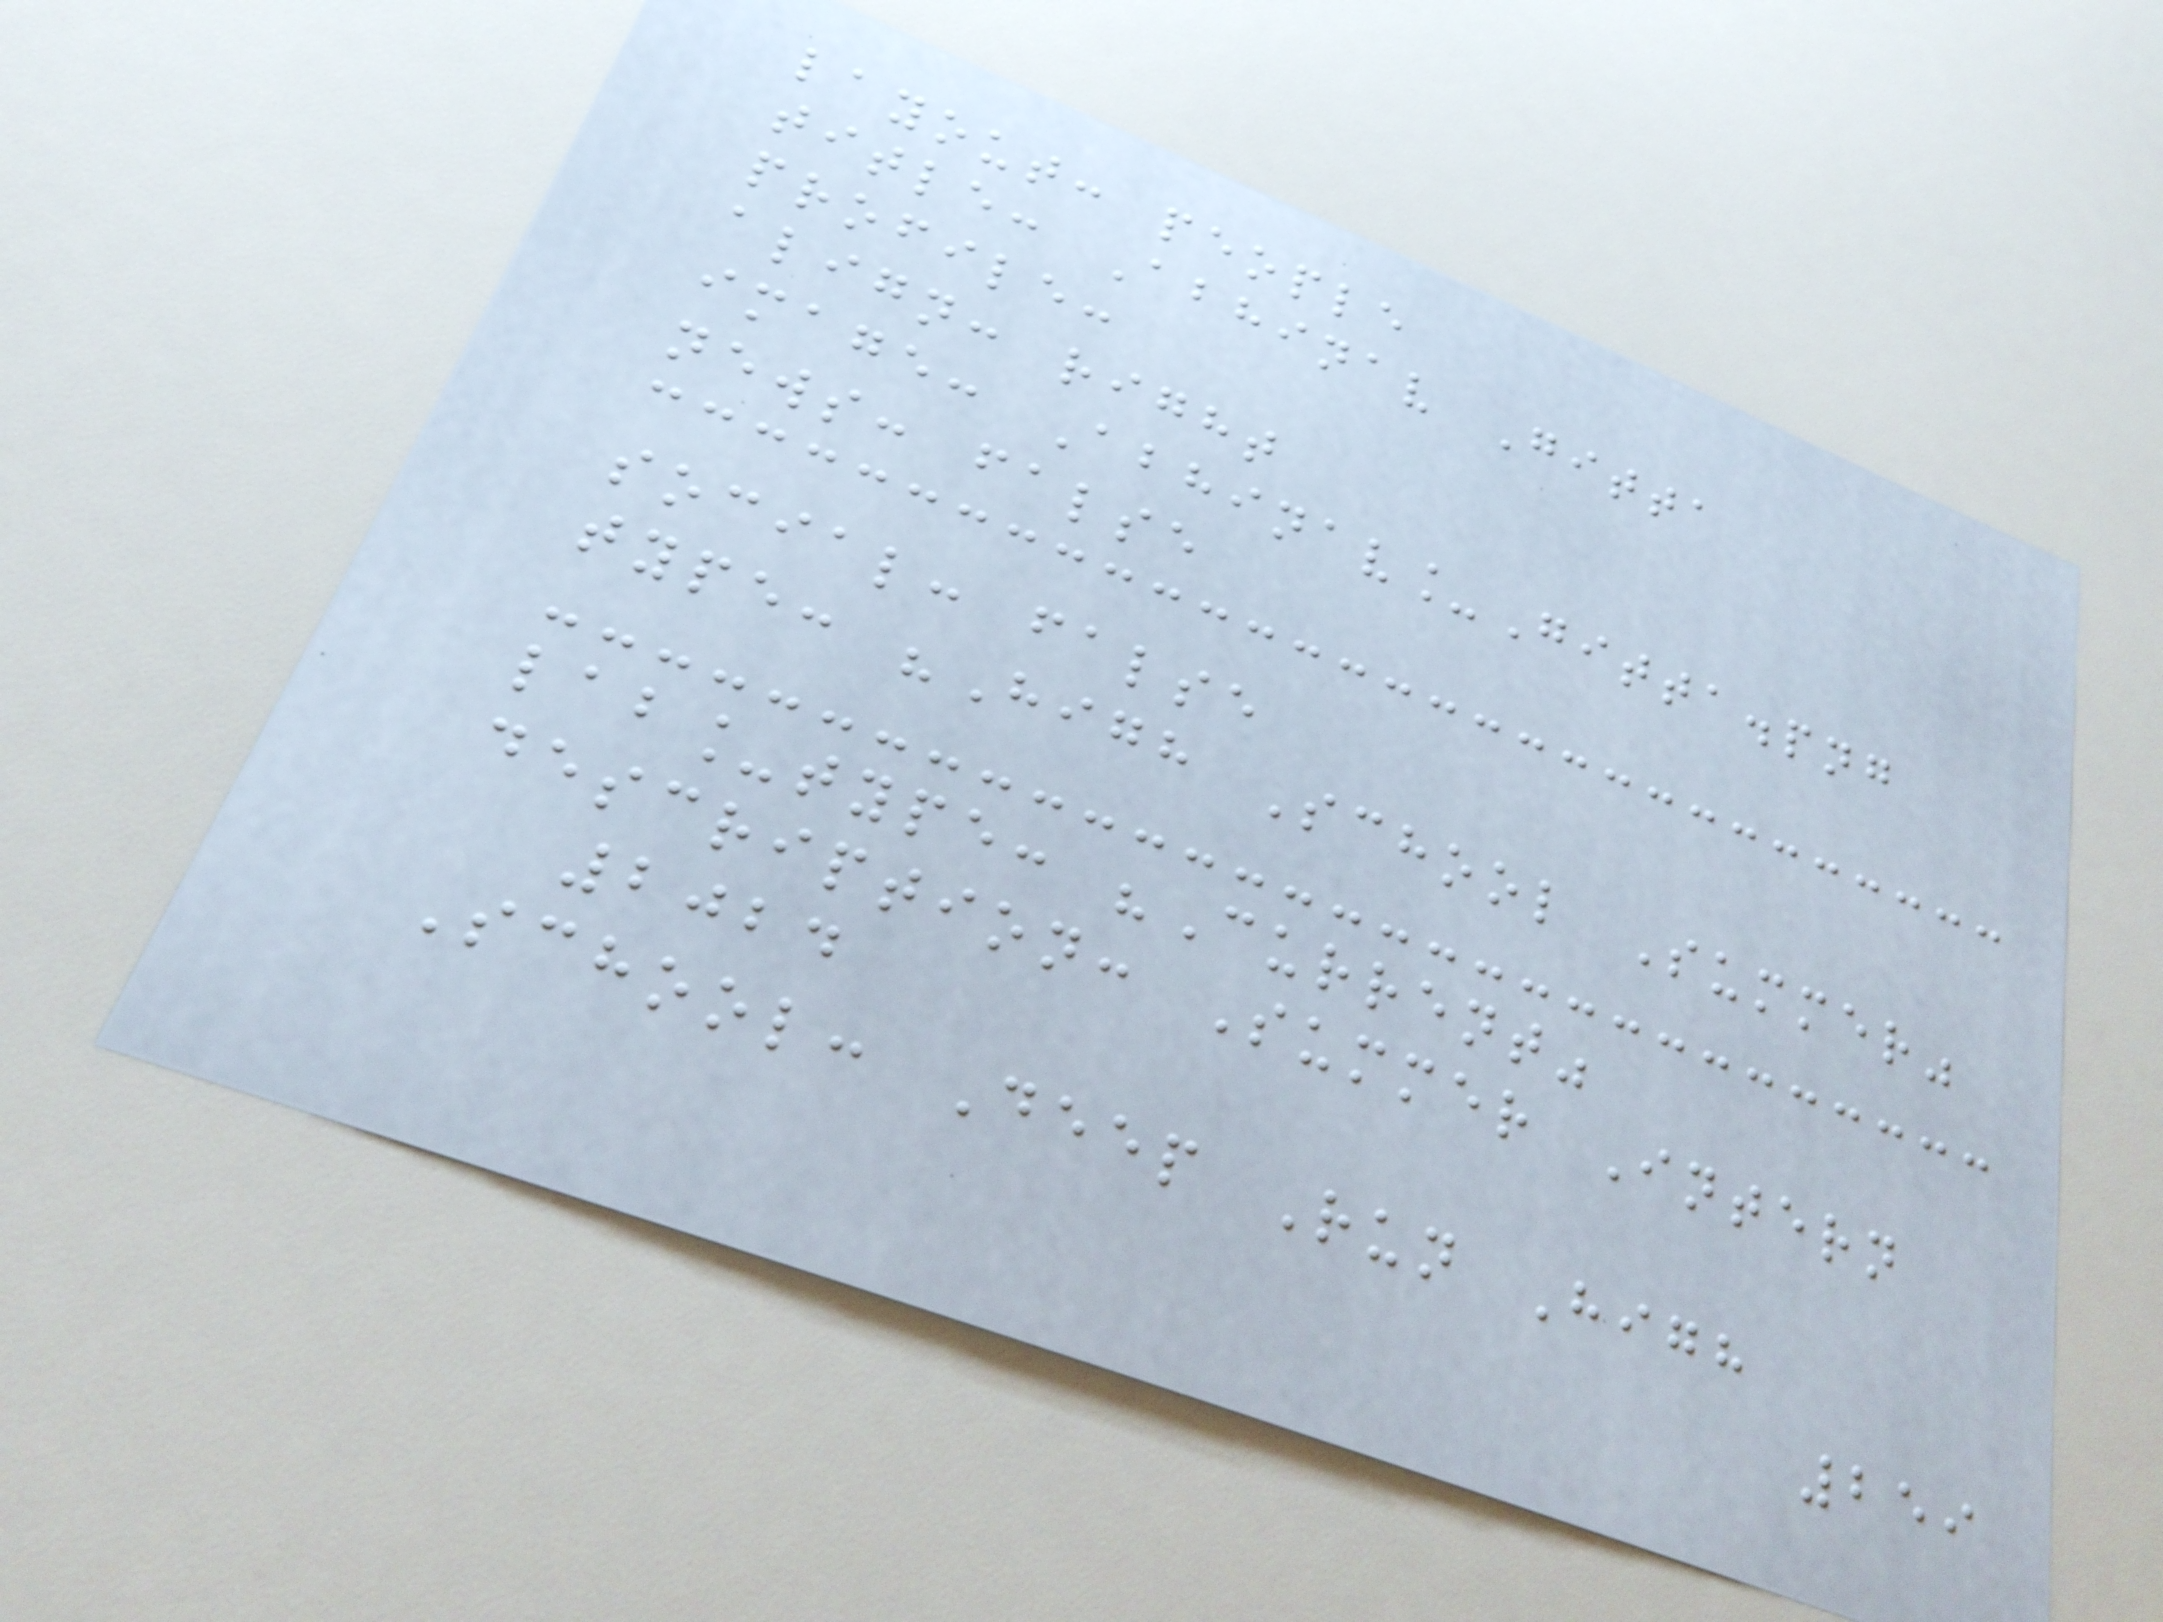layout: people
title: Abhinav Gitta
profile:
align: right
image: Abhinav_Gitta.png
news: false
social: false
type: "High School Summer"
lab_type: "Current"
description: Summer Intern
2024
School: Deep Run High
259
